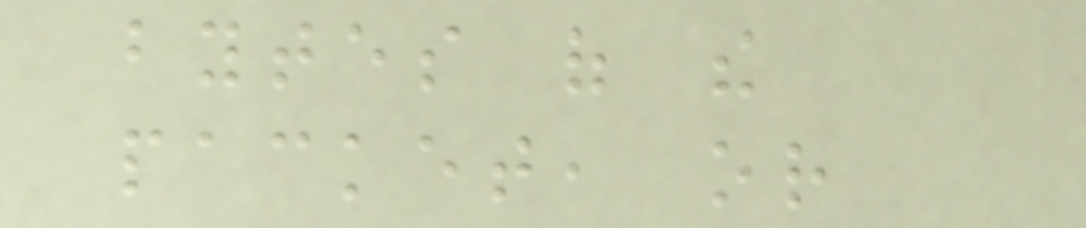bytes of the
packet, or
